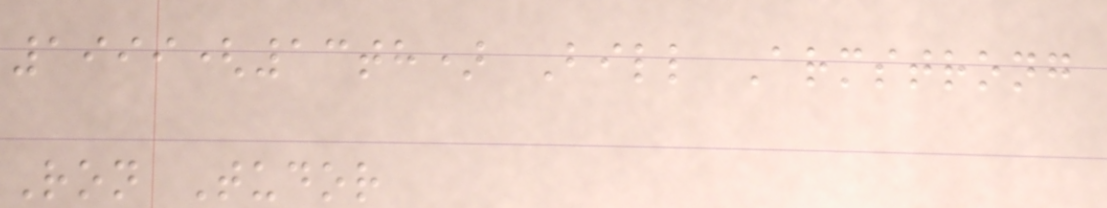1999(13th) Bill Armstrong
Ron Tudor
